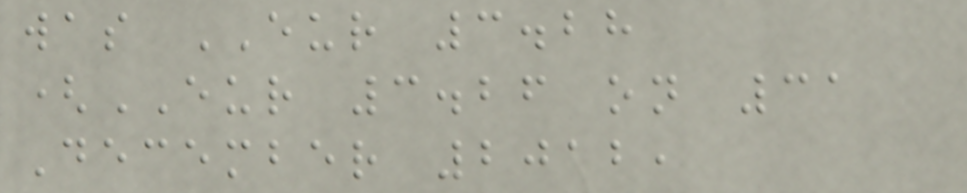was EUR 3.28
(EUR 3.26 on 31
December 2012,
